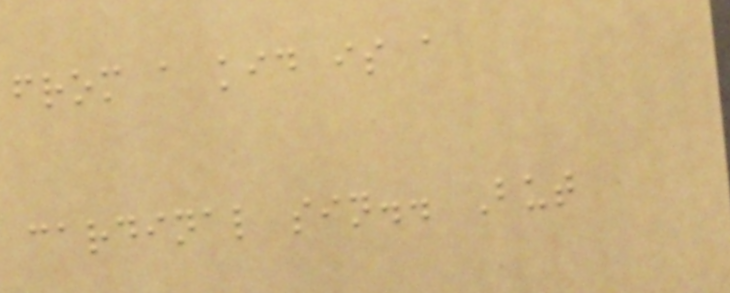from a kid is a
cardinal sin.. But
